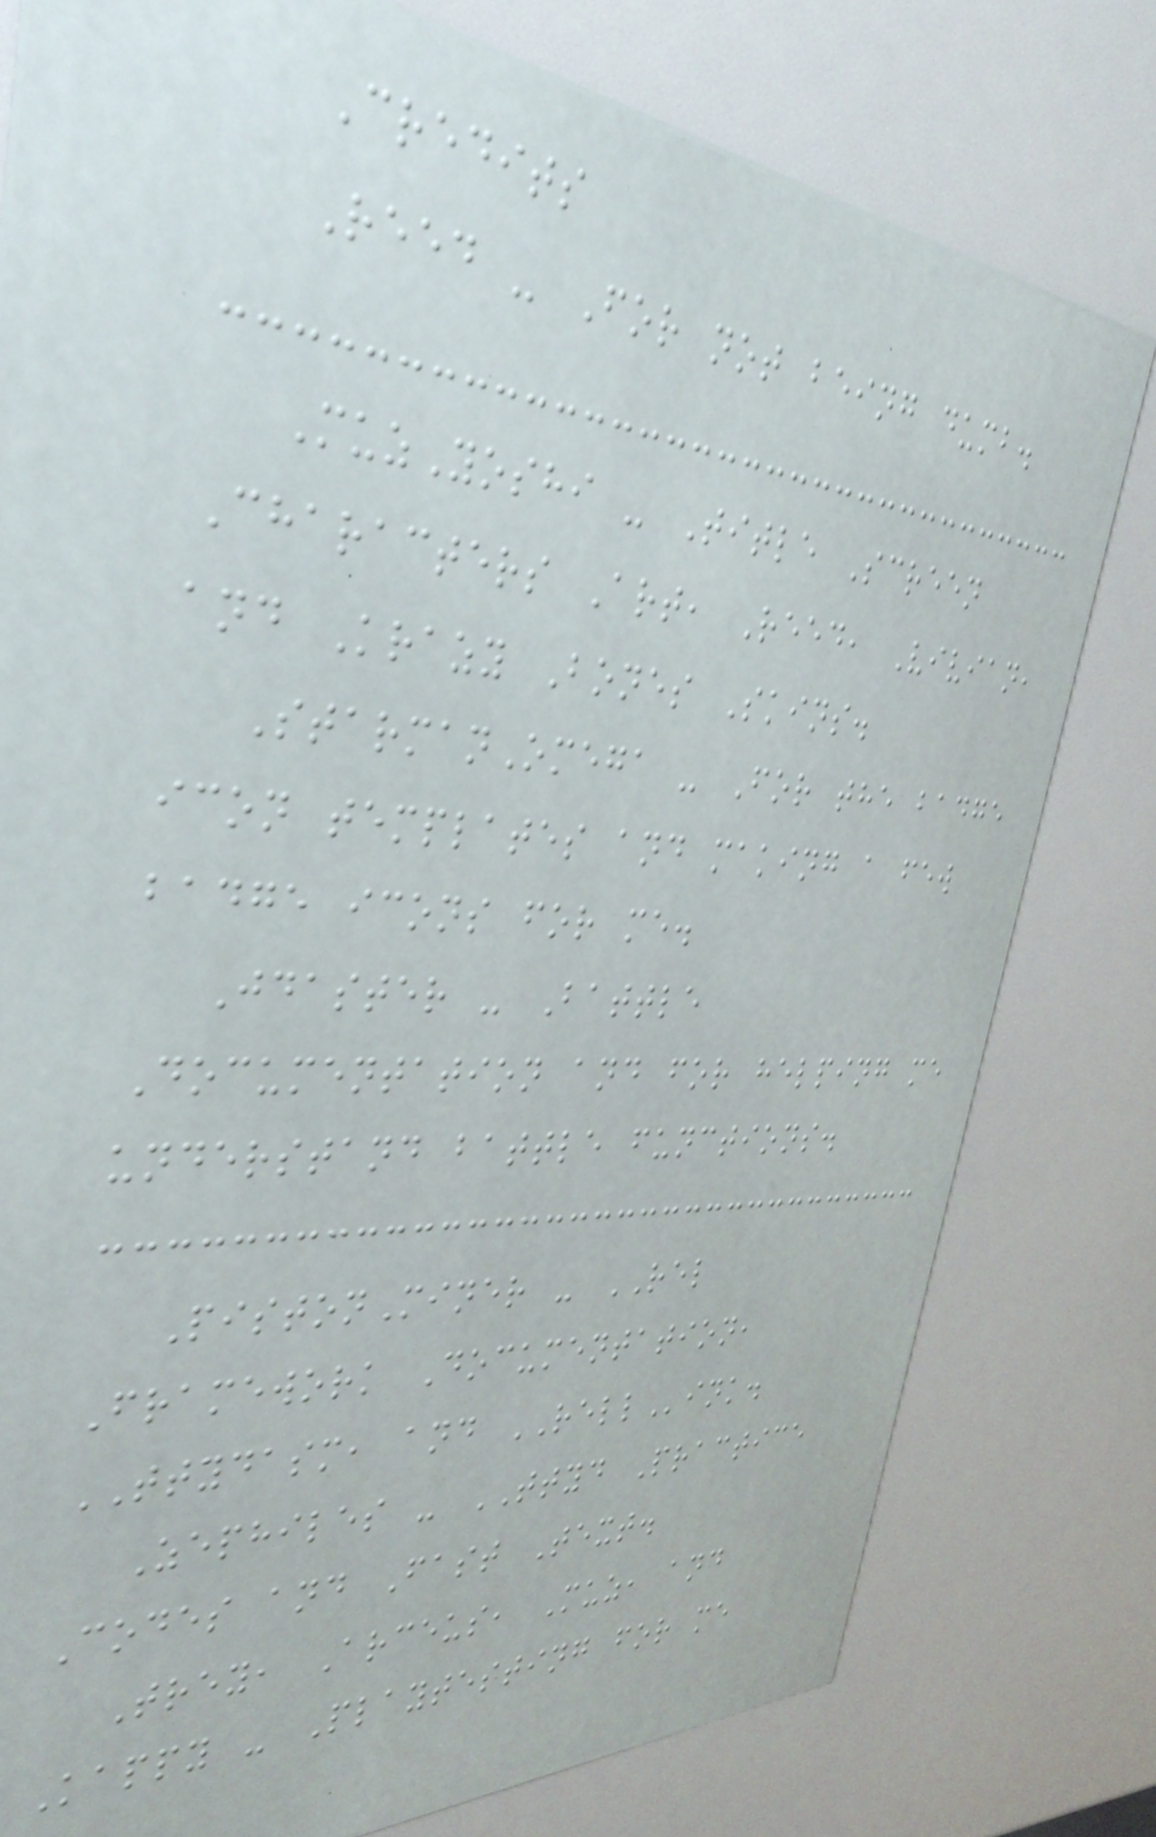Credits
Reed - For not being dumb.
MuzYoshi - Title Screen
Characters Art, Reed, Vivian,
and Krazy Bones Skins.
StarmanOmega - For the badge
icon templates and making a few
badge icons for me.
Jdaster - Battle
Documentation and for helping me
understand battle functions.
PistonMiner - REL
Framework Documentation,
TTYDASM, and RELLink.
Zephiles - TTYD Practice
Codes and Fast Text.
Trey, Arceus, Muz, and
Kappy - Playtesting for me
